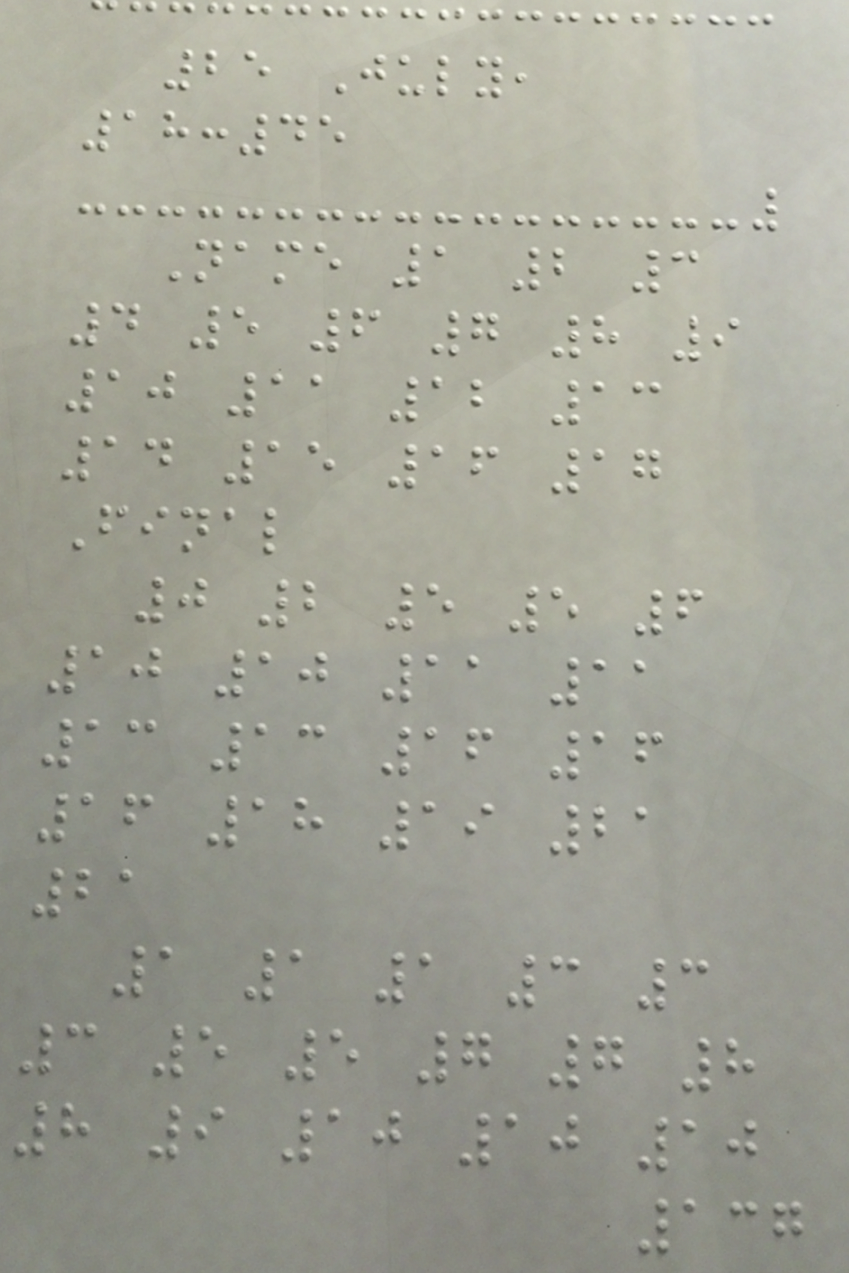25 July,
18:45
Name 1 2 3
4 5 6 7 8 9
10 11 12 13
14 15 16 17
Final
0 2 5 5 6
10 10 11 11
13 13 16 16
16 18 19 21
21
1 1 1 3 3
3 5 5 7 7 8
8 9 10 10 10
137
